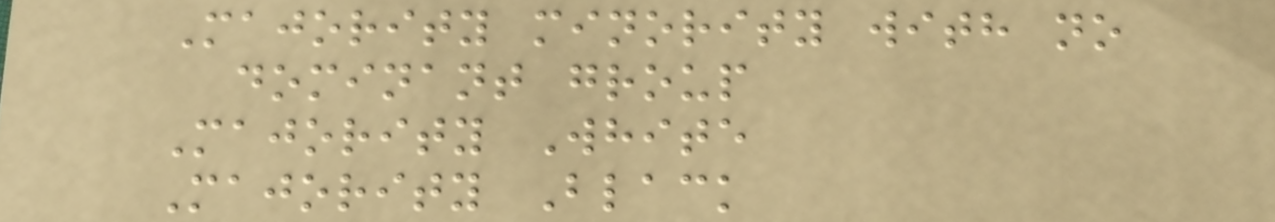Majority minority with no
dominant group
Majority White
Majority Black
